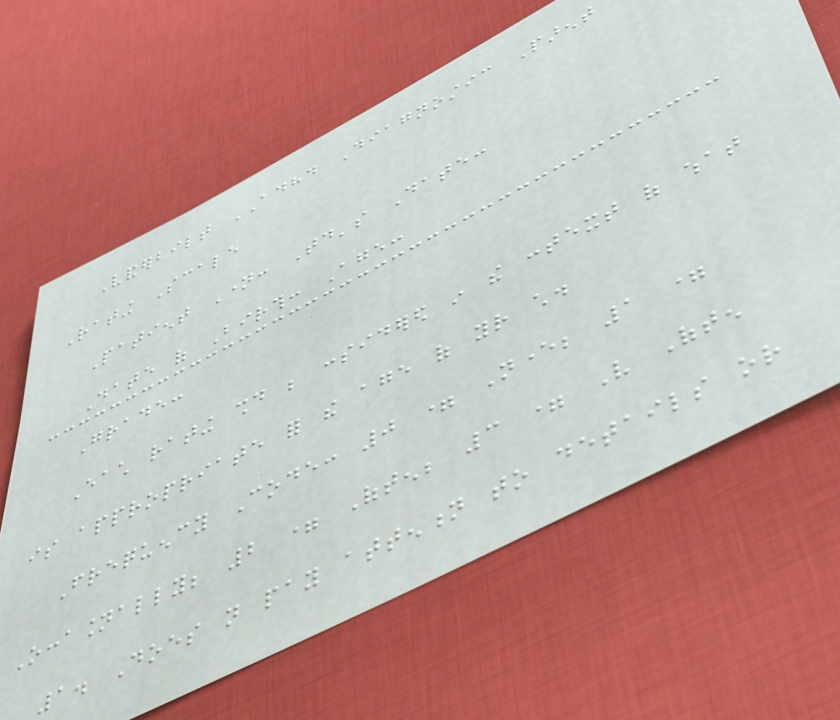Vanderbilt ADHD Diagnostic Parent
Rating Scale
Patient Name: Today's Date:
Date of Birth: Age:
Grade:
Each rating should be considered in the context of what
is appropriate for the age of your child.
Frequency Code: 0 = Never; 1 =
Occasionally; 2 = Often; 3 = Very Often
1. Does not pay attention to details or
